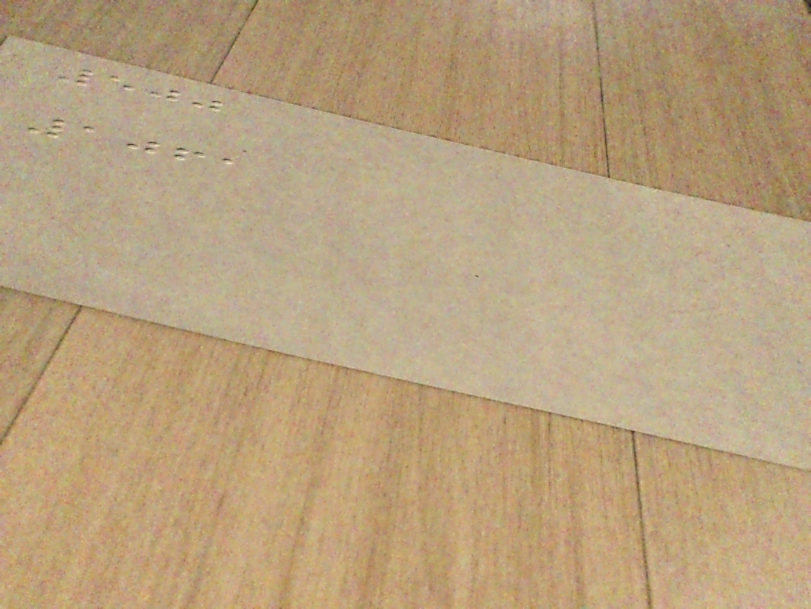500
1061
